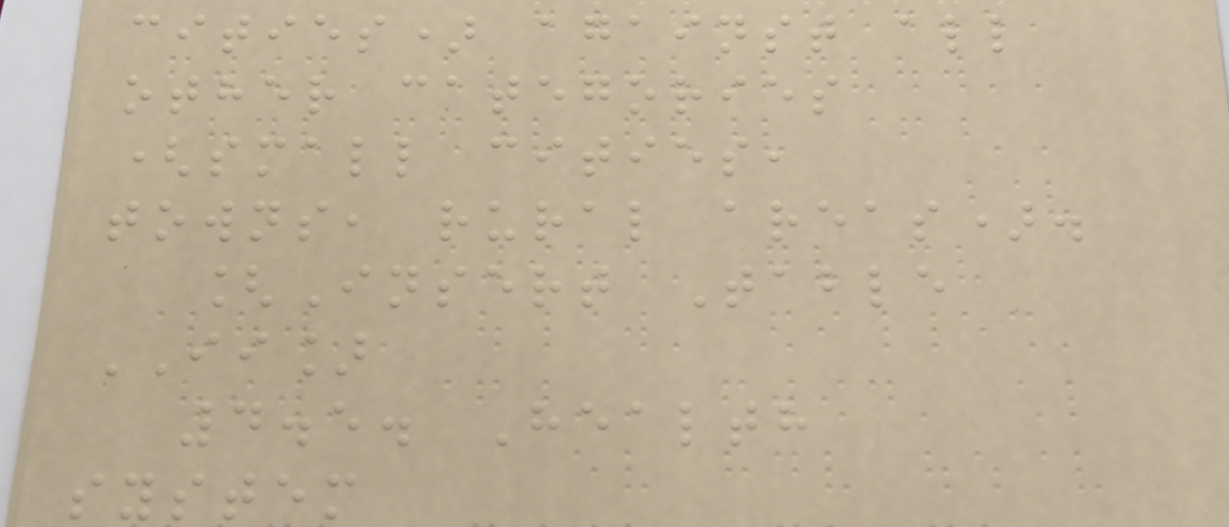cities) against all
other categories
(small cities,
towns, rural areas).
[Insert Table
II]
4.5. Health
system
